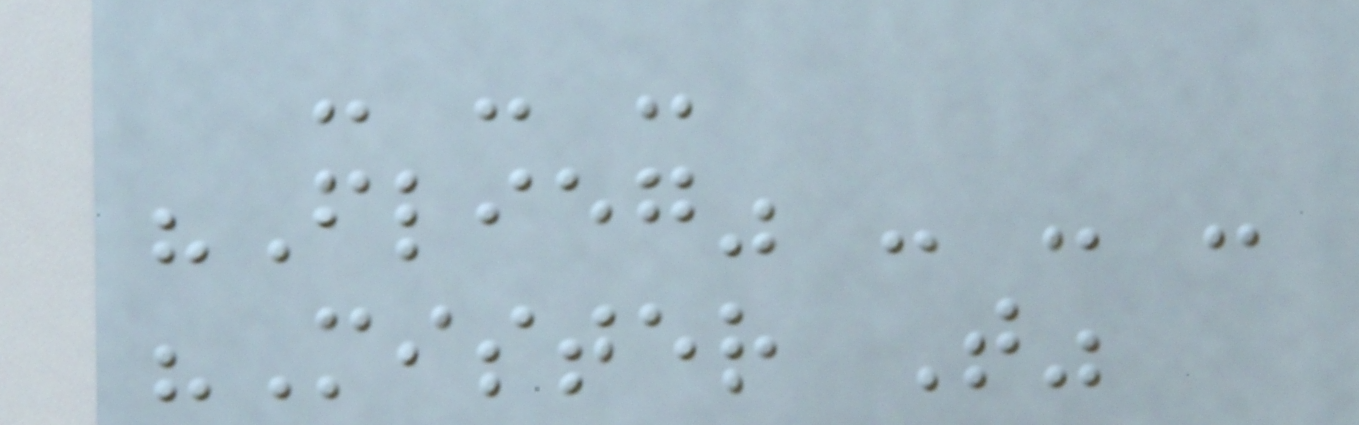- - -
"Flieg" - - -
"Mister T"
